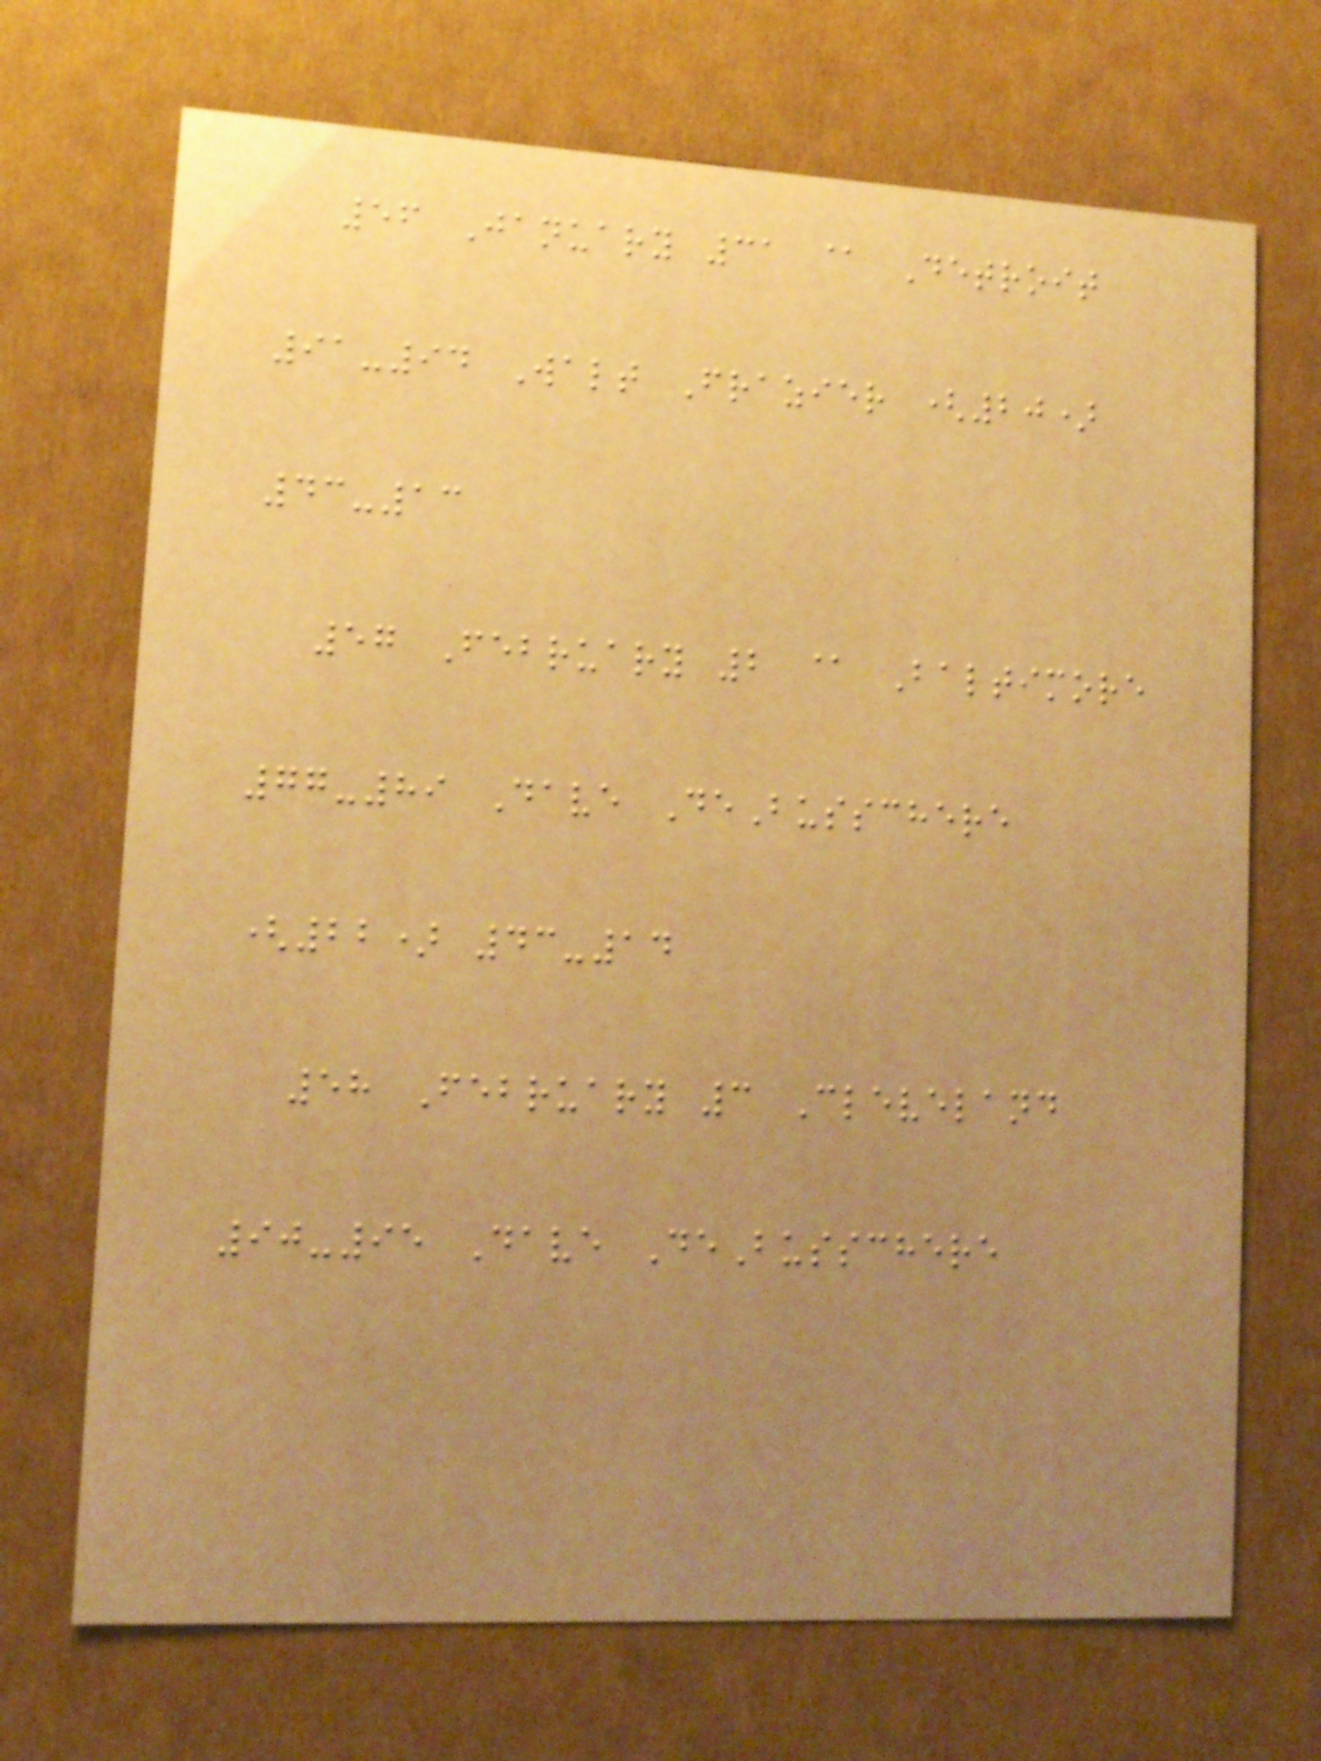56 January 31 @ Detroit
91-94 Walt Frazier (20)
43-13
57 February 2 @ Baltimore
77-89 Dave DeBusschere
(22) 43-14
58 February 3 Cleveland
90-95 Dave DeBusschere
